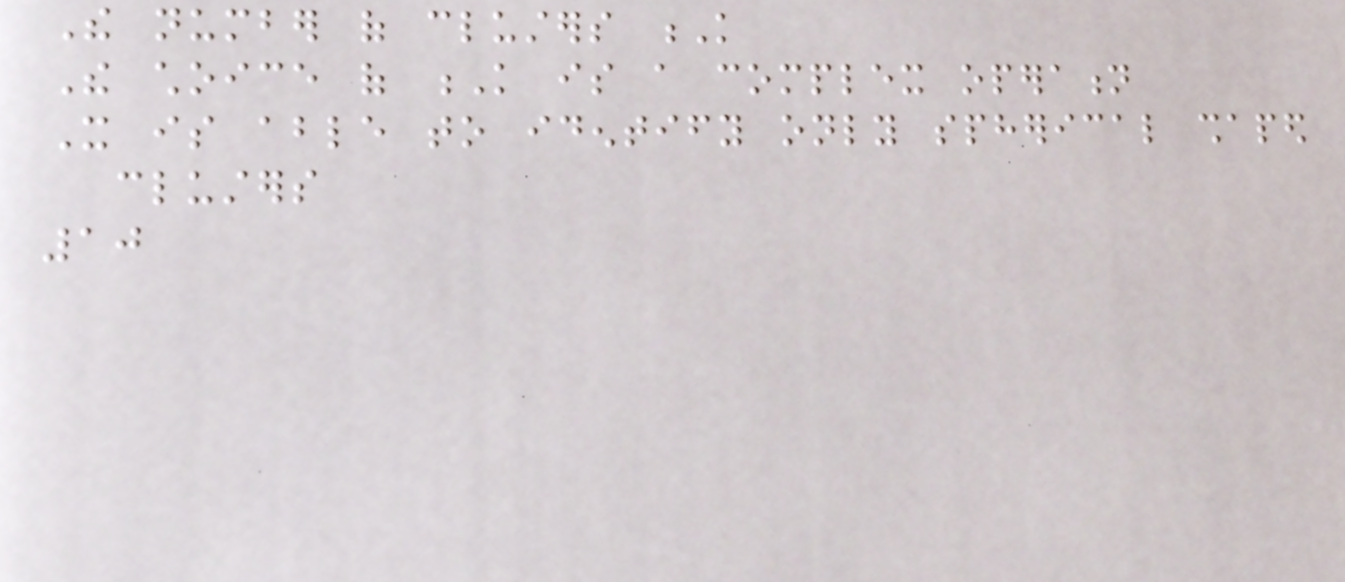The number of clusters K
The choice of K is a complex operation
It is able to identify only spherical shaped
clusters
10
